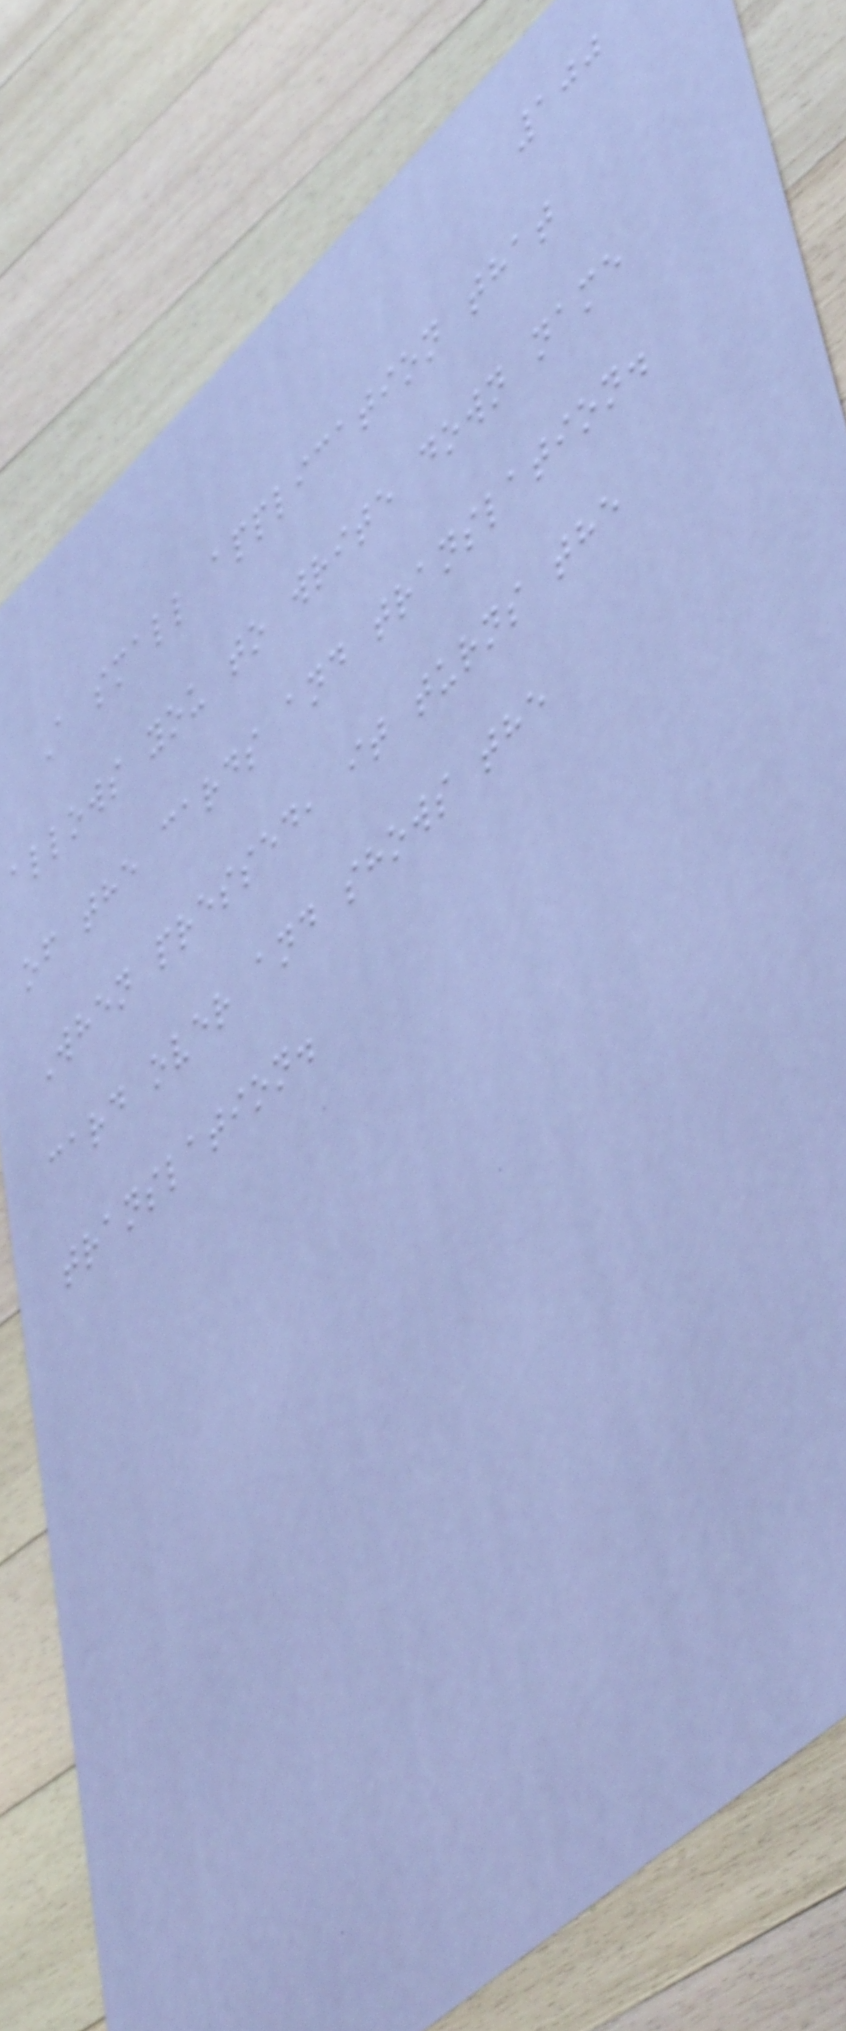100
A small application that
allows you to write down name
of the cards and translation.
When pressed, it turns the
card over and shows the
translation.
